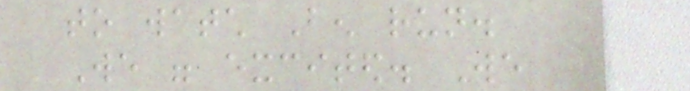to watch Ben run.
We were excited. We
